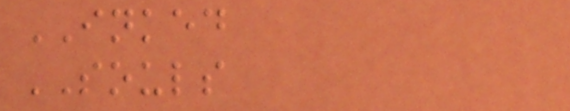INKED
SOULS
